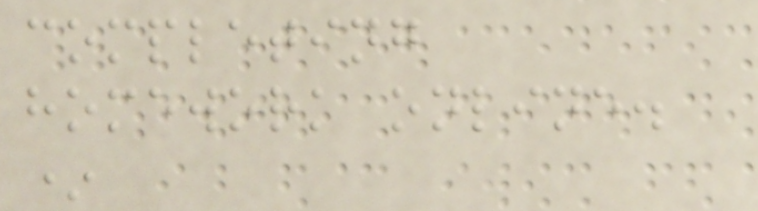completing
homework online.
*
